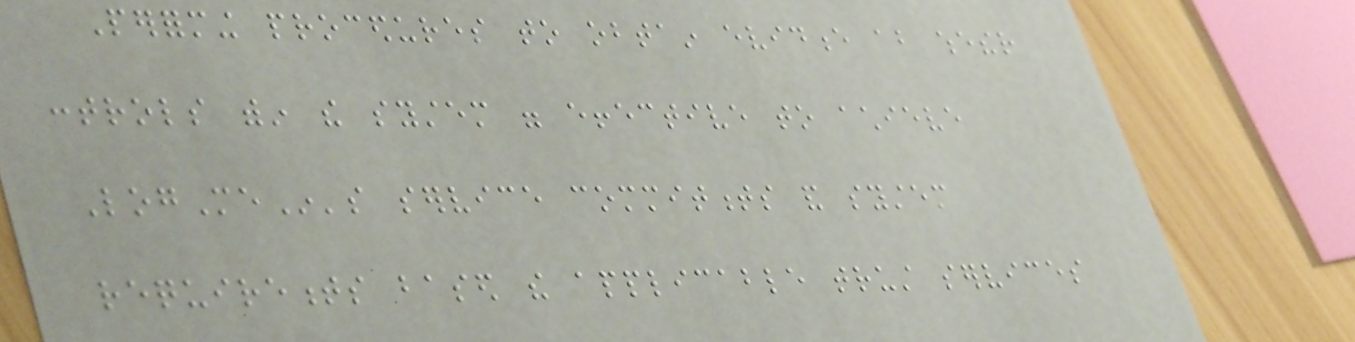Performing procedures to obtain evidence about whether
controls within the system were effective to achieve
LogMeIn's service commitments and system
requirements based the applicable trust services
